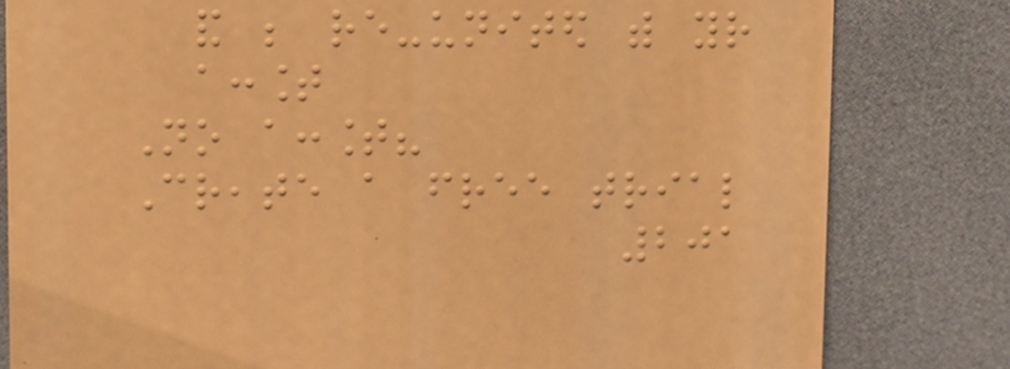and be re-united with your
account
No account?
Create a free trial
201
